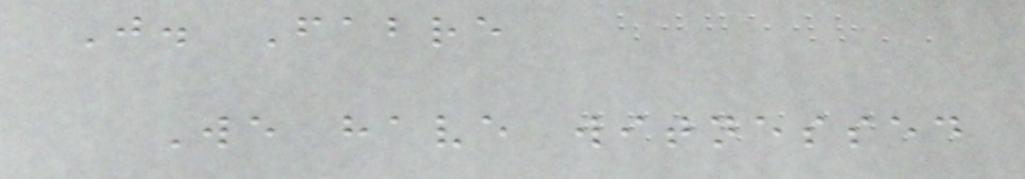J. Fabre
We have witnessed
